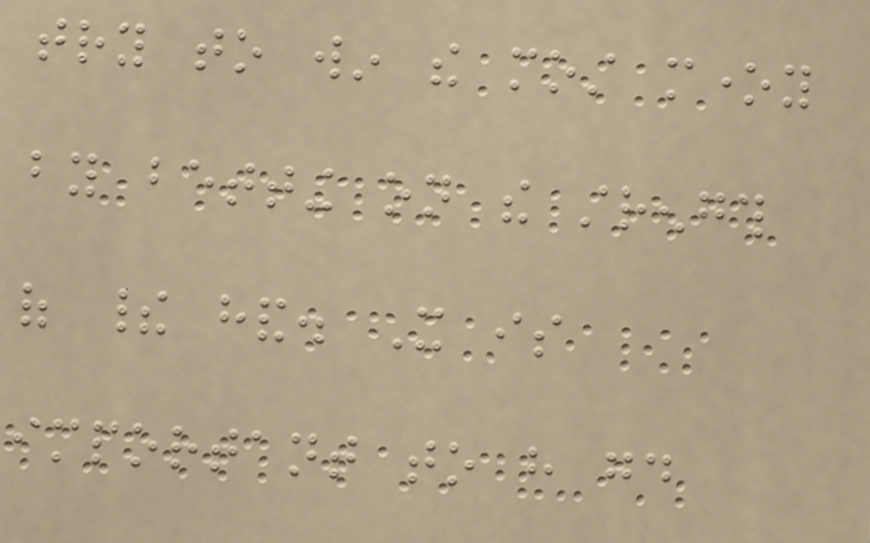try to win the most money
by betting on the strength
of their hand. It is
important to have good
